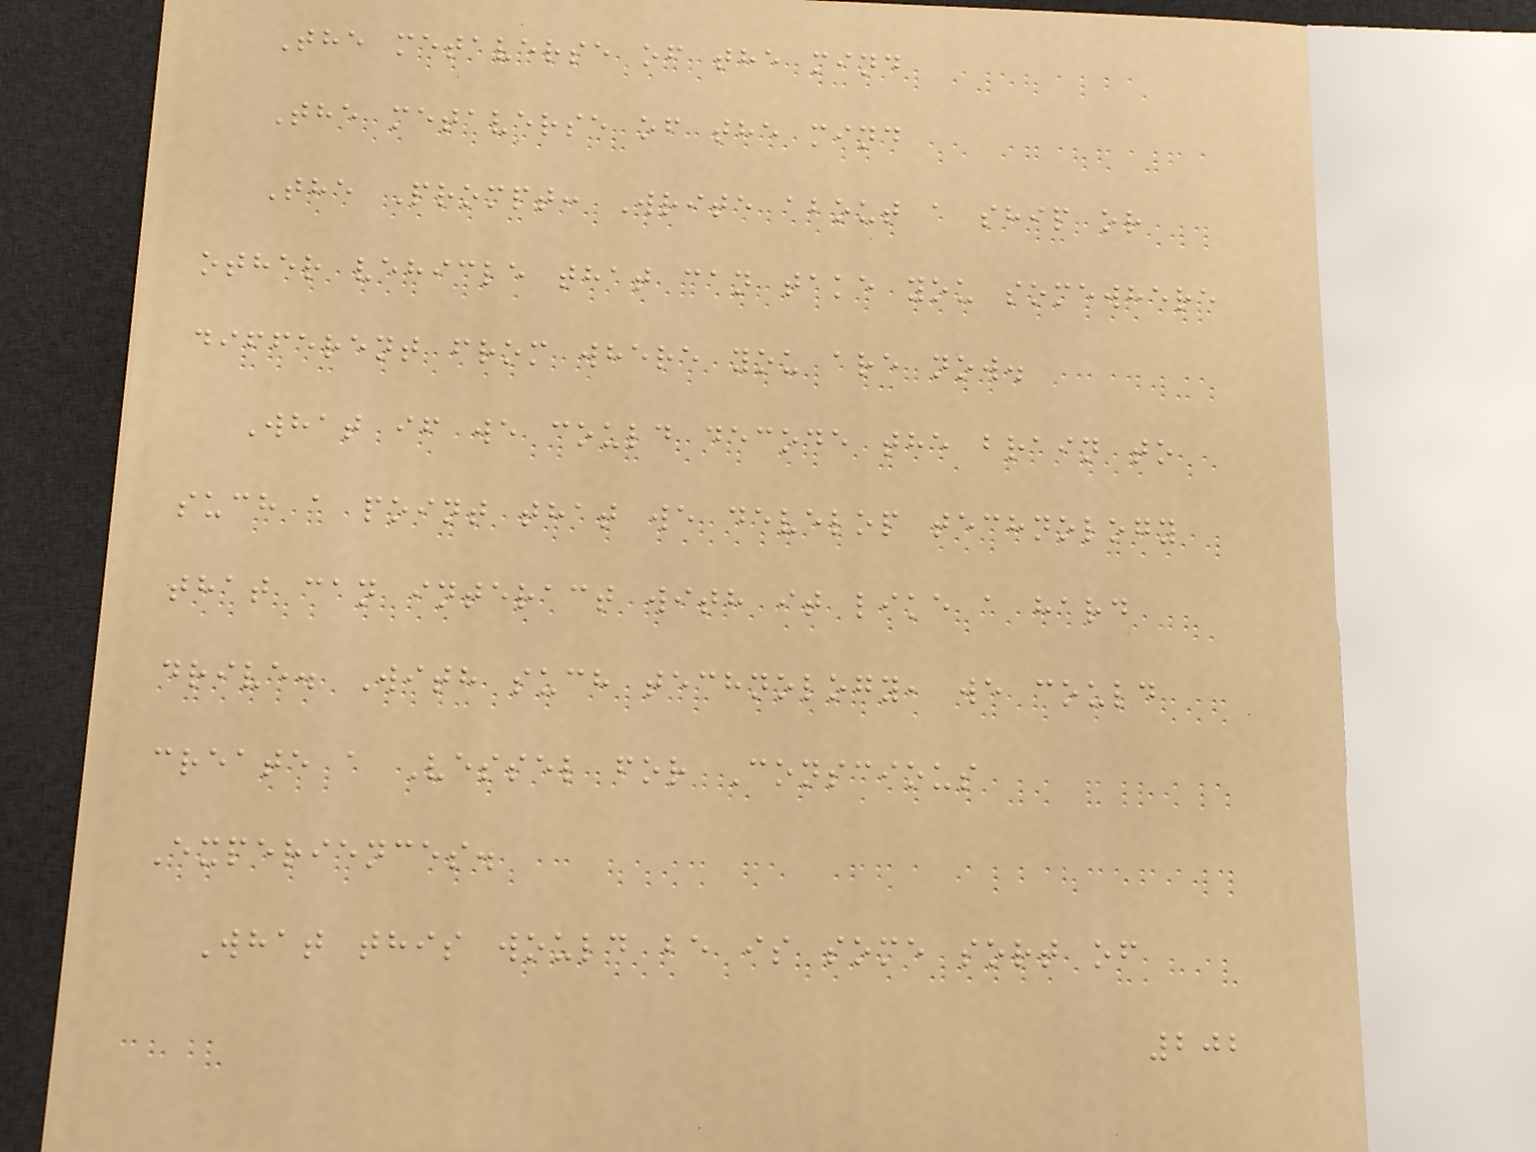The metaverse of the mind
The metaverse of the mind
The Prompt: Write about a ship or
other vehicle that can take you somewhere
different from where you are now.
What if we could decode the brain to
such a point that we develop technology
that can interact with it like a hard
drive. With such technology, we could
create a Vessel for Conscious
Experiences.
What this would be is some sort of
202
